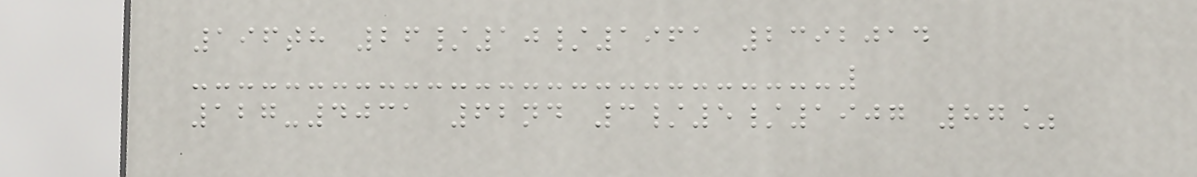196th 26/10/1961 2392014
127-4031 62nd 3/5/1907 87%
